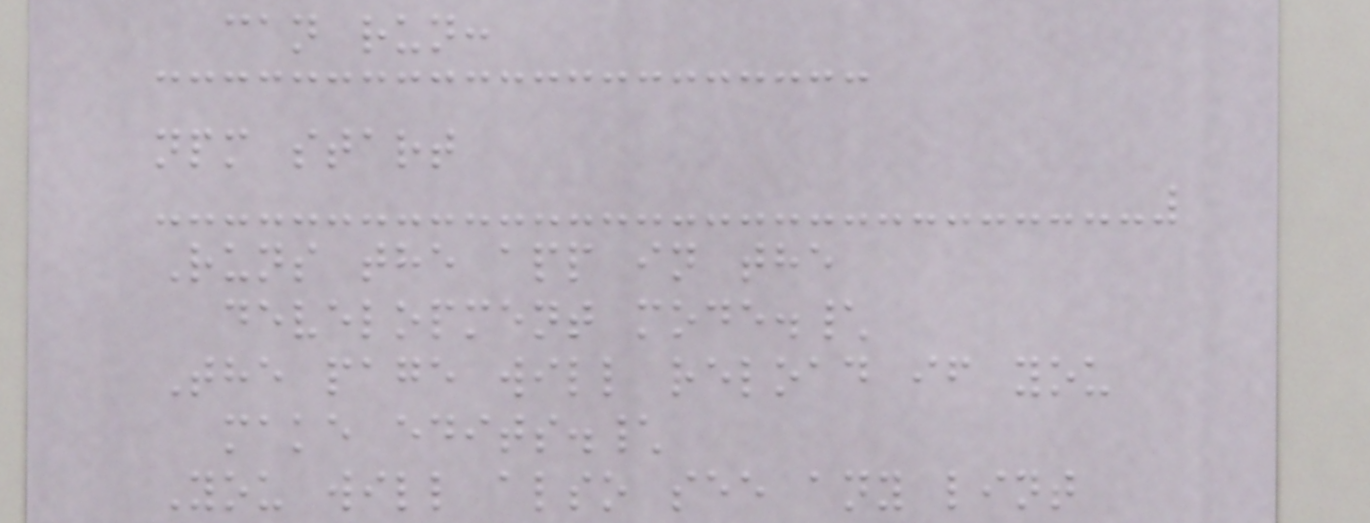can run:
npm start
Runs the app in the
development mode.\
The page will reload if you
make edits.\
You will also see any lint
